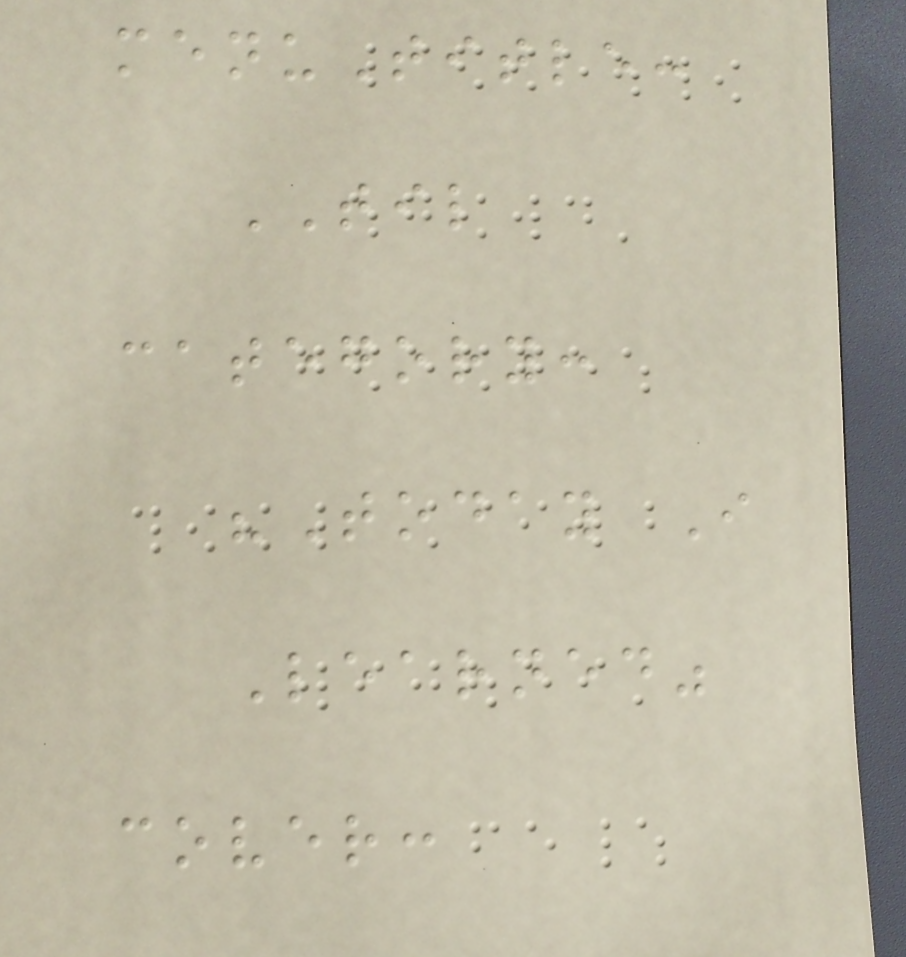menuTitle:
TIL
category:
"Today I
Learned"
cover:
